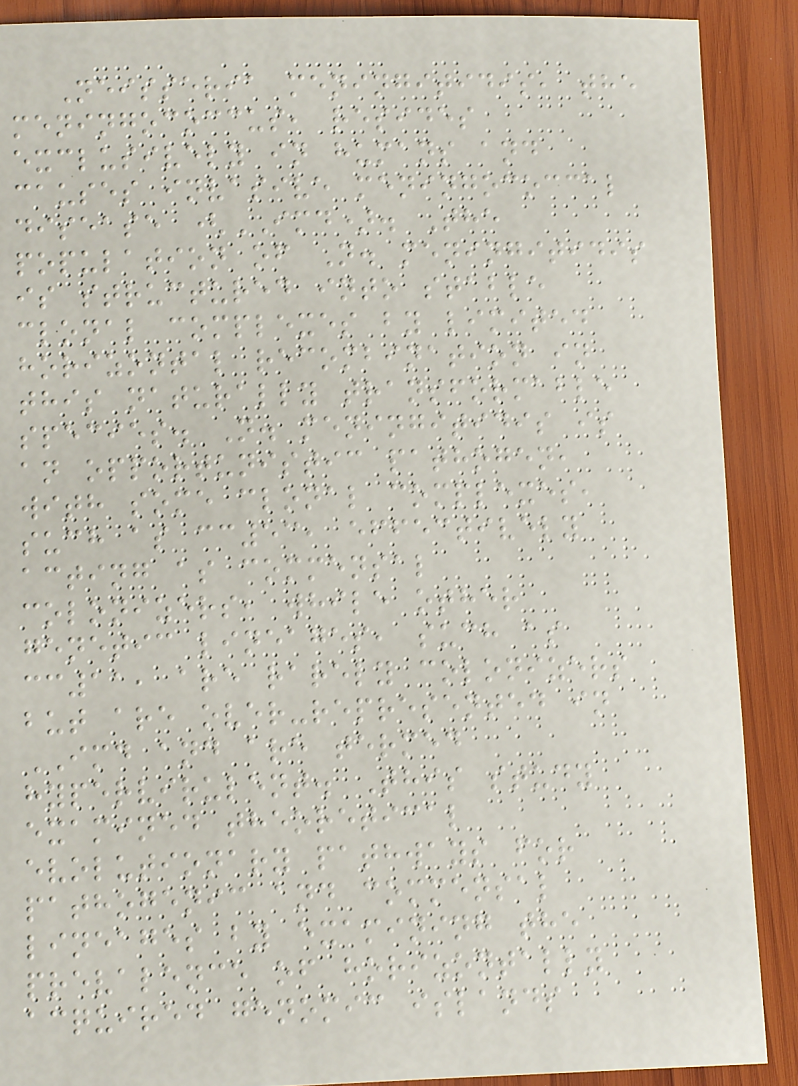Neisseria meningitidis, the
meningococcus, resides
exclusively in humans and
causes invasive meningococcal
disease (IMD). The
population of N. meningitidis
is structured into stable
clonal complexes by limited
horizontal recombination in
this naturally transformable
species. N. meningitidis is
an opportunistic pathogen,
with some clonal complexes,
such as cc53, effectively
acting as commensal
colonizers, while other
genetic lineages, such as
cc11, are rarely colonizers
but are over-represented in
IMD and are termed
hypervirulent. This study
examined theoretical
evolutionary pathways for
pathogenic and commensal
lineages by examining the
prevalence of horizontally
acquired genomic islands
